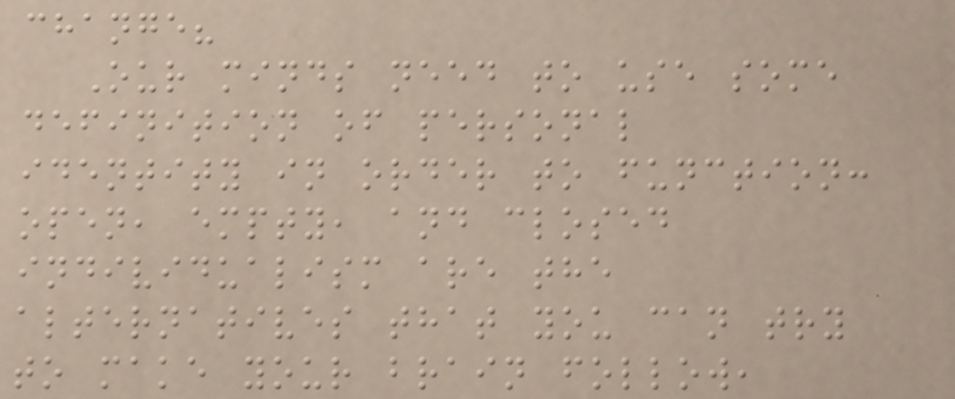change?
Our minds need to use some
definition of personal
identity in order to function:
open, empty, and closed
individualism are the
alternatives that you can try
to make your brain follow,
